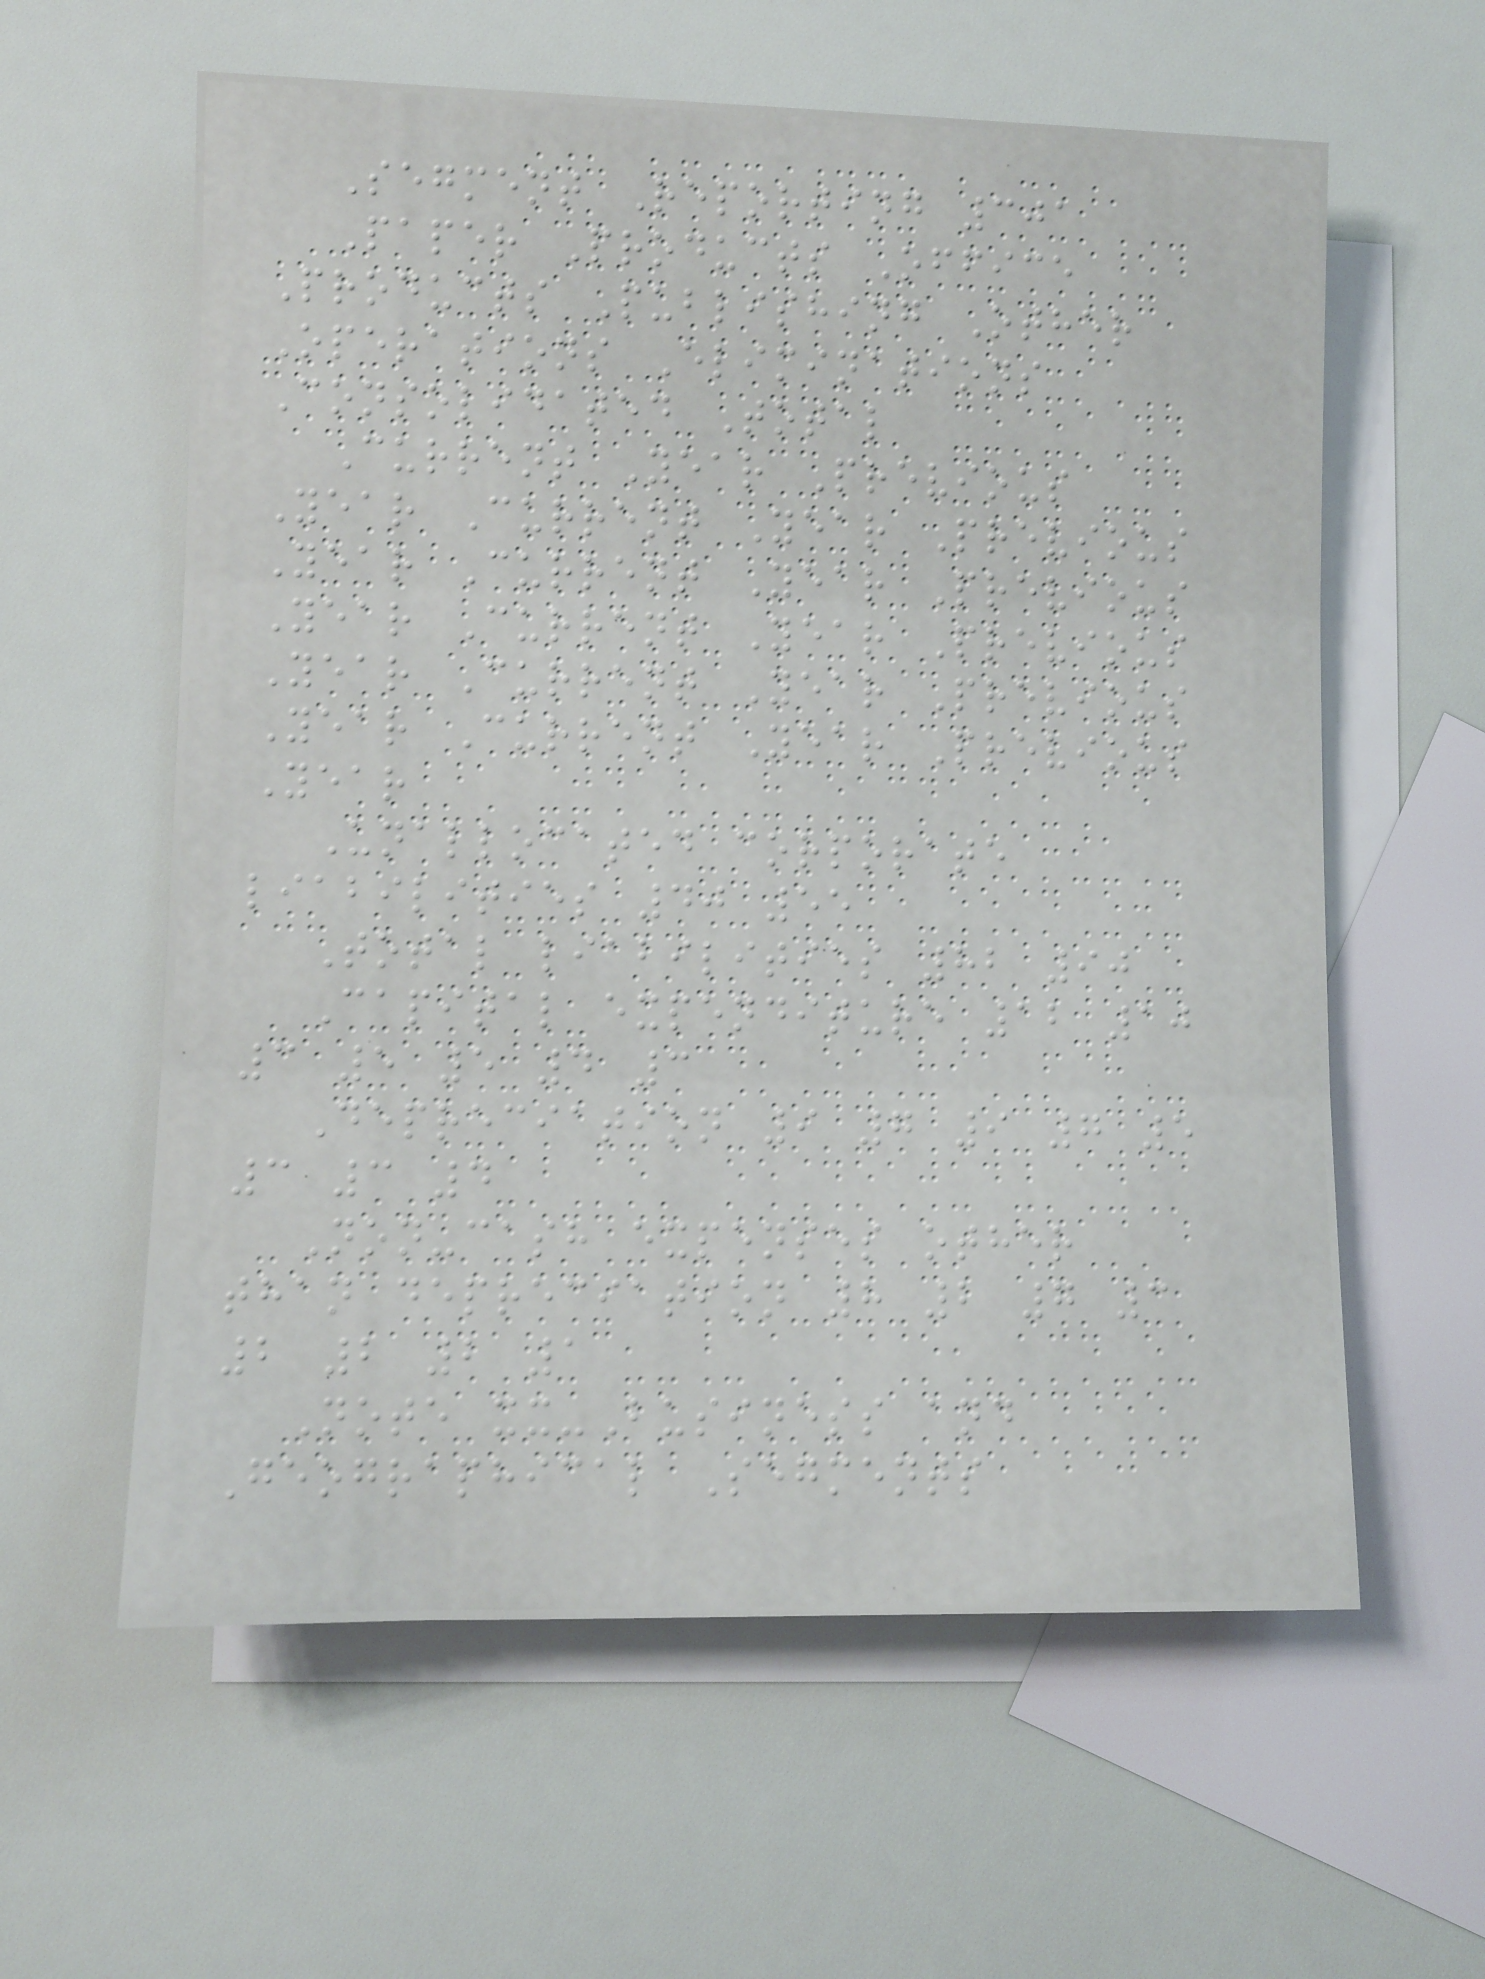Segment Reporting 301
Paper Products Office
Products Publishing Other
Operations Eliminations
Consolidated Total
Current Year Previous
Year Current Year Previous
Year Current Year Previous
Year Current Year Previous
Year Current Year Previous
Year Current Year Previous
Year
Unallocated corporate
liabilities 40 55
Total liabilities 82 90
Capital expenditure 12 10
3 5 5 4 3
Depreciation 9 7 9 7 5
3 3 4
Non-cash expenses other
than depreciation 8 2 7 3
2 2 2 1
Note xx-Business and
Geographical Segments
